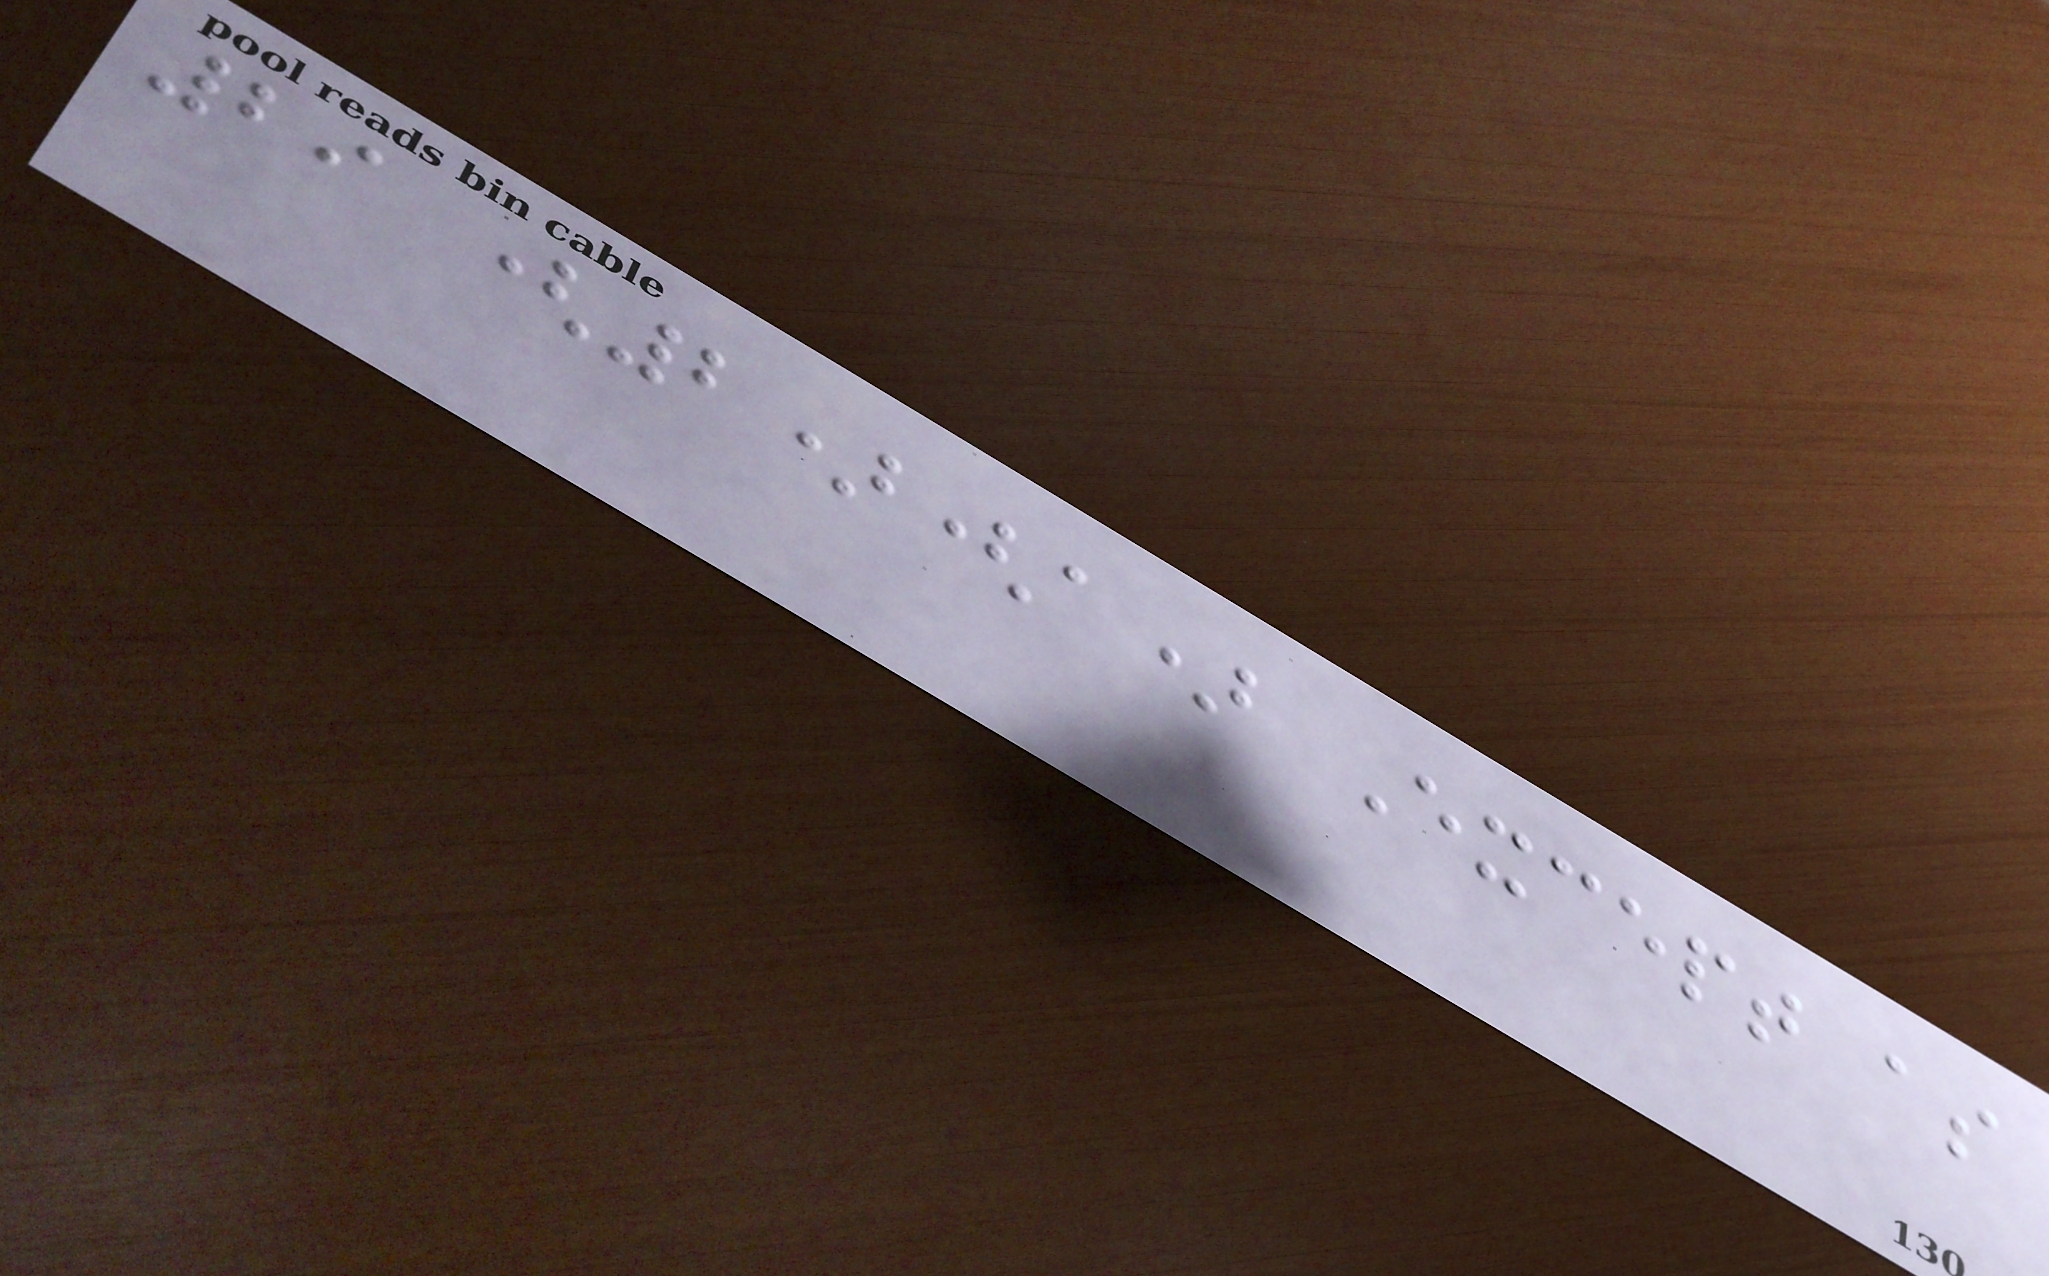29 (2)(a) Except as
